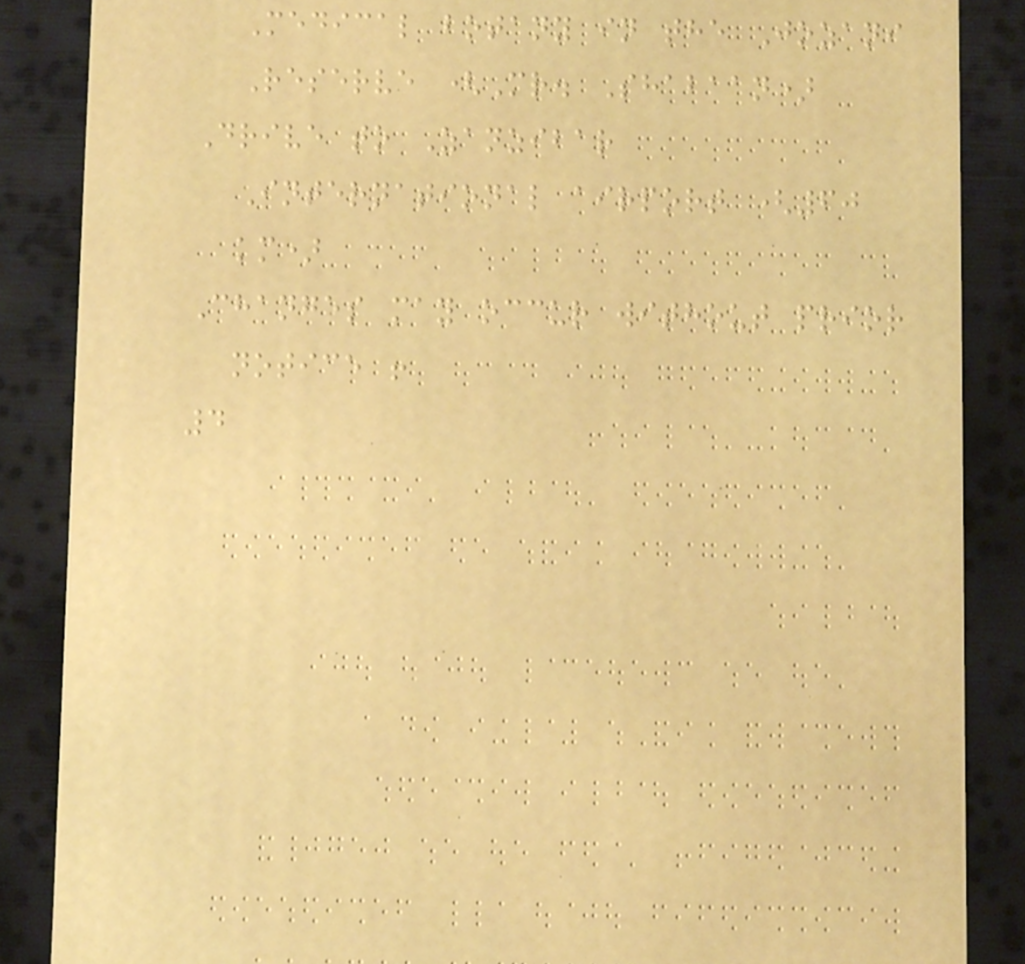Medical botany in the Jozani
Reserve (Mr. Shabaan)
Drive to Zanzibar
International airport (60
km)
Changes may occur without prior
notice !
4
